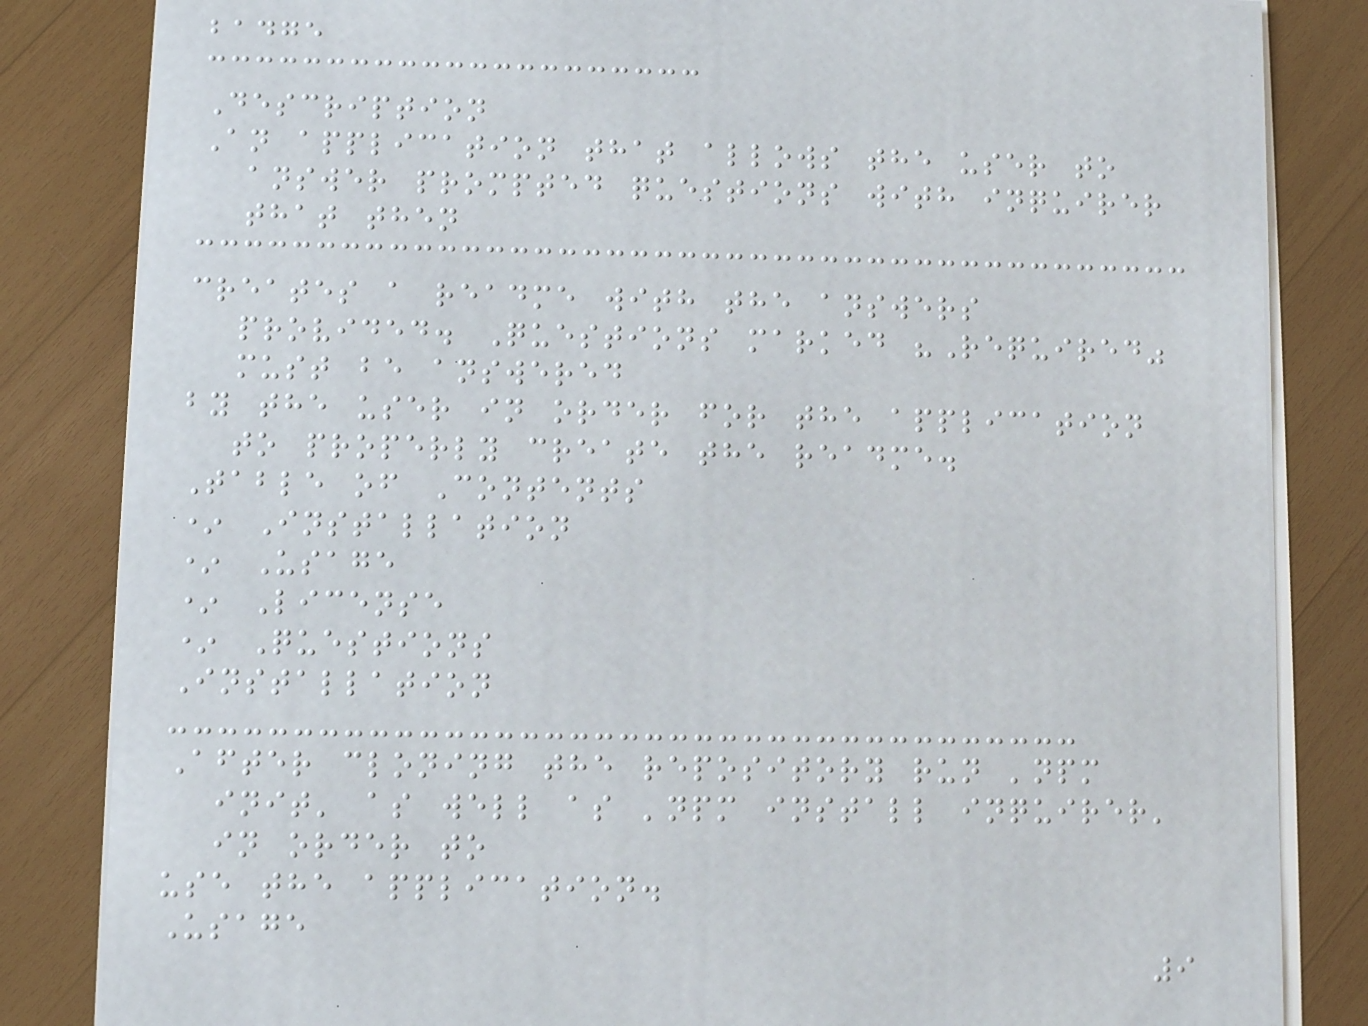badge
Description
An application that allows the user to
answer prompted questions with inquirer
that then
creates a readme with the answers
provided. Questions marked "Required"
must be answered
by the user in order for the application
to properly create the readme.
Table of Contents
* Installation
* Usage
* License
* Questions
Installation
After cloning the repository run 'npm
init' as well as 'npm install inquirer'
in order to
use the application.
Usage
9
